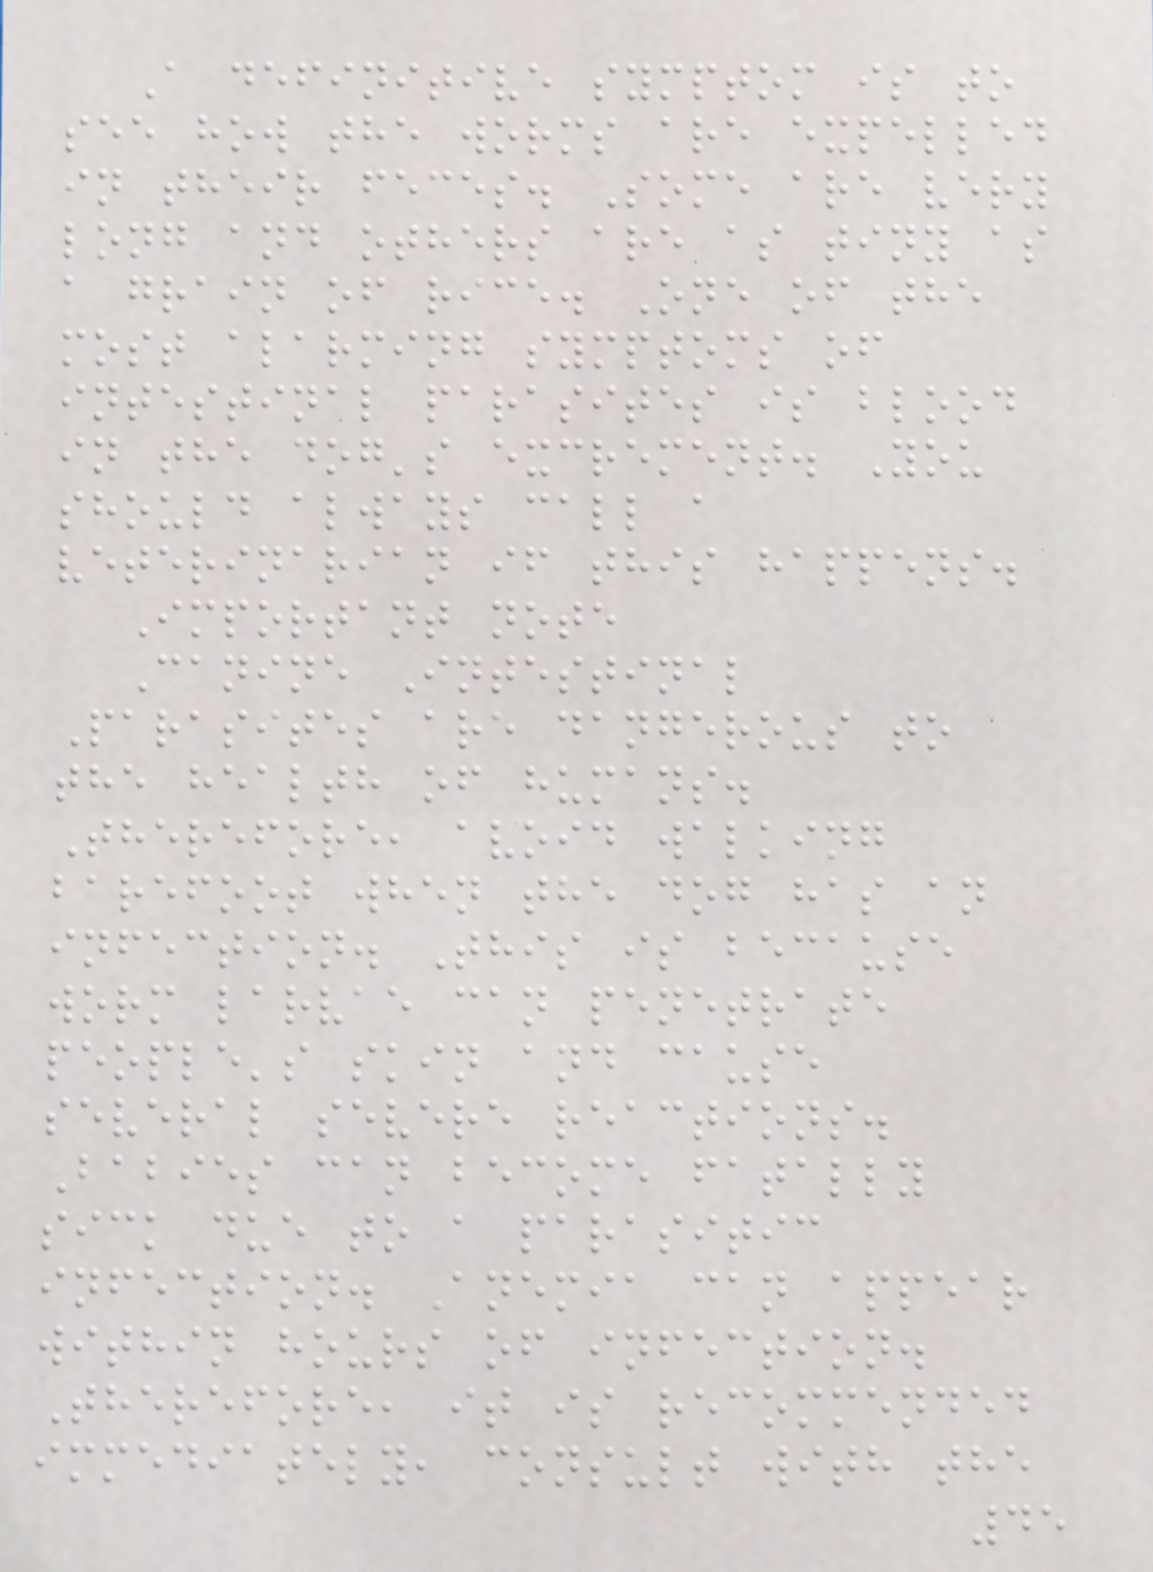A definitive symptom is to
see how the worms are expelled
in their feces. Some are very
long and others are as tiny as
a grain of rice. One of the
most alarming symptoms of
intestinal parasites is blood
in the dog's excrement. You
should always call a
veterinarian if this happens.
Important note
Canine Intestinal
Parasites are dangerous to
the health of humans.
Therefore, avoid walking
barefoot when the dog has an
infection. This is because
worm larvae can penetrate
people's skin and cause
several severe reactions.
Babies can become fatally
sick due to a parasitic
infection. Anemia can appear
within hours of infection.
Therefore, it is recommended
immediately, consult with the
45
